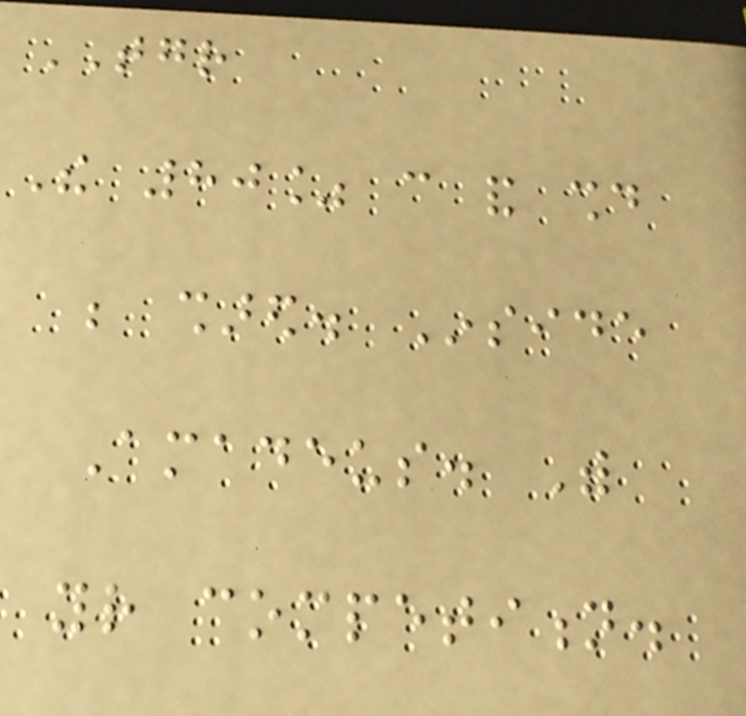TOGETHER
The 80% can and should
be shared. Inside
Amadeus. With
your competition.
